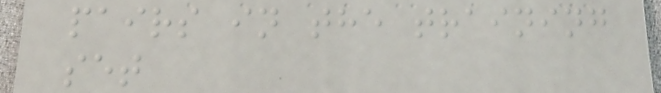pairs in the training
set
